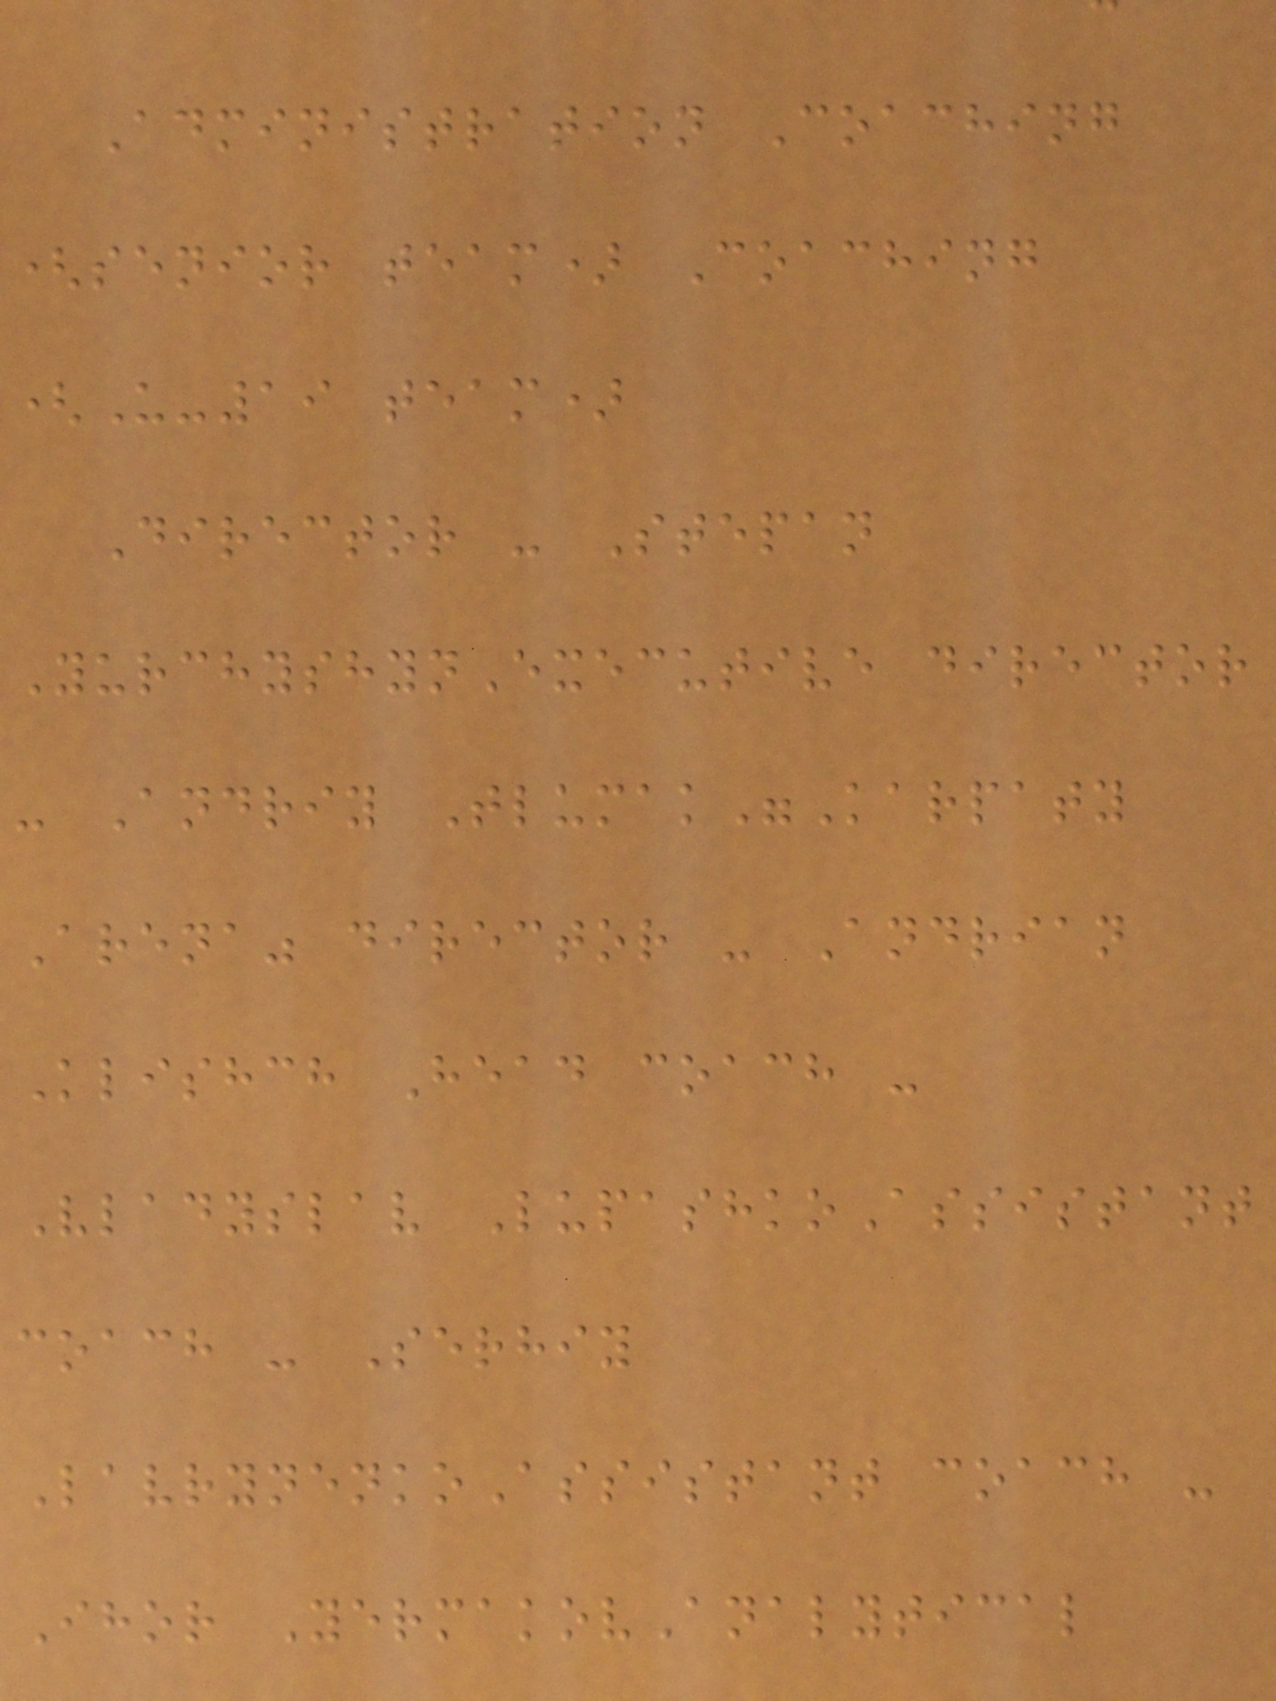Administration Coaching
(senior team) Coaching
(U-19 team)
Director - Stepan
YurchyshynExecutive director
- Andriy Tlumak"Karpaty
Arena" director - Andrian
Klishch Head coach -
Vladyslav LupashkoAssistant
coach - Serhiy
LavrynenkoAssistant coach -
Ihor YermakovAnalytical
